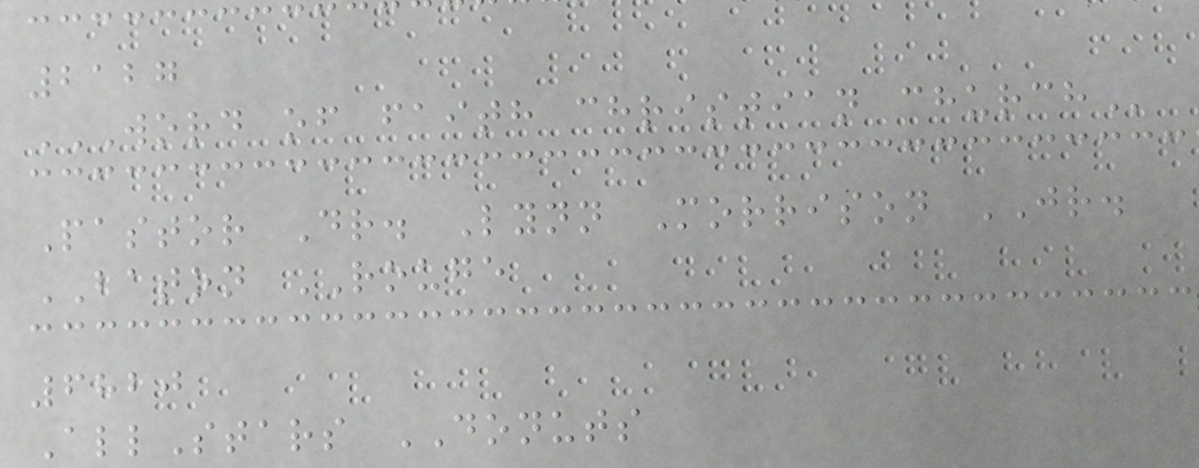2127
WORD OF FAITH CHRISTIAN CHURCH
Pastor Dr. Lynn Morrison JR.
BATON ROUGE
6820
AllStars DONUTS
